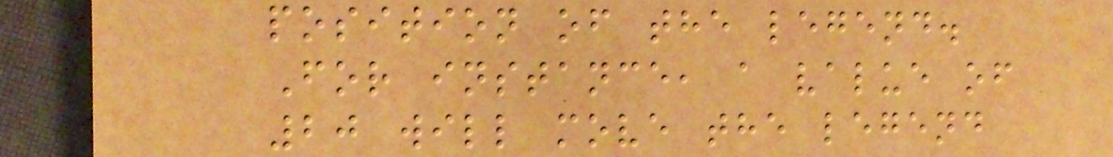position of the legend.
For instance, a value of
20 will move the legend
